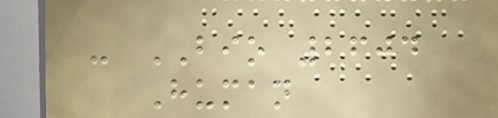- BIO 2604
Human
